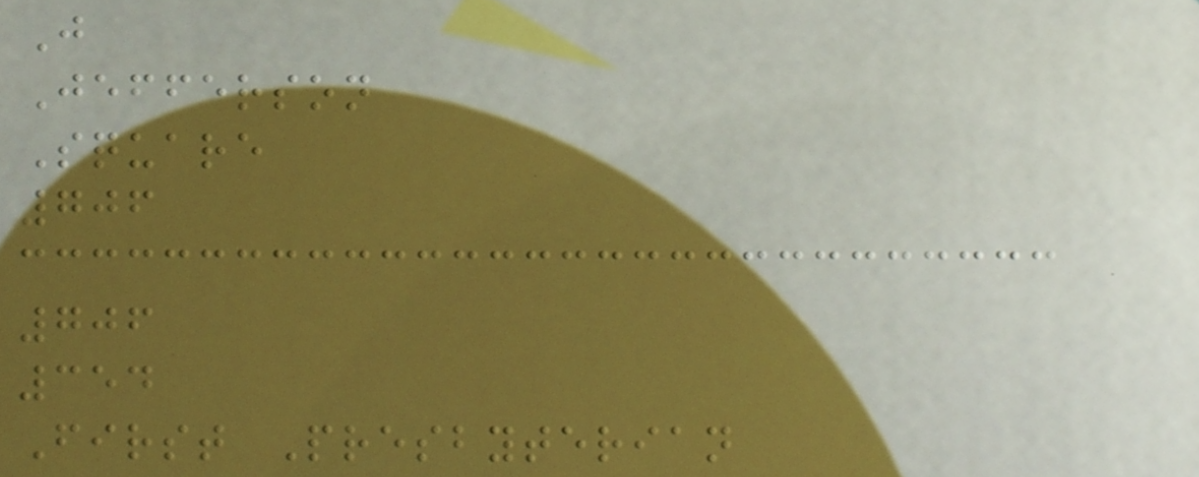J
Jefferson
Square
706
706
354
First Presbyterian
